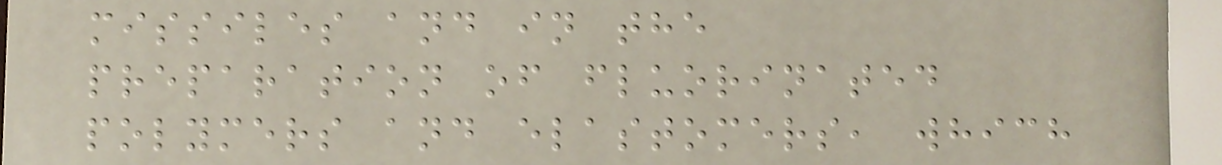missiles and in the
preparation of fluorinated
polymers and elastomers, which
